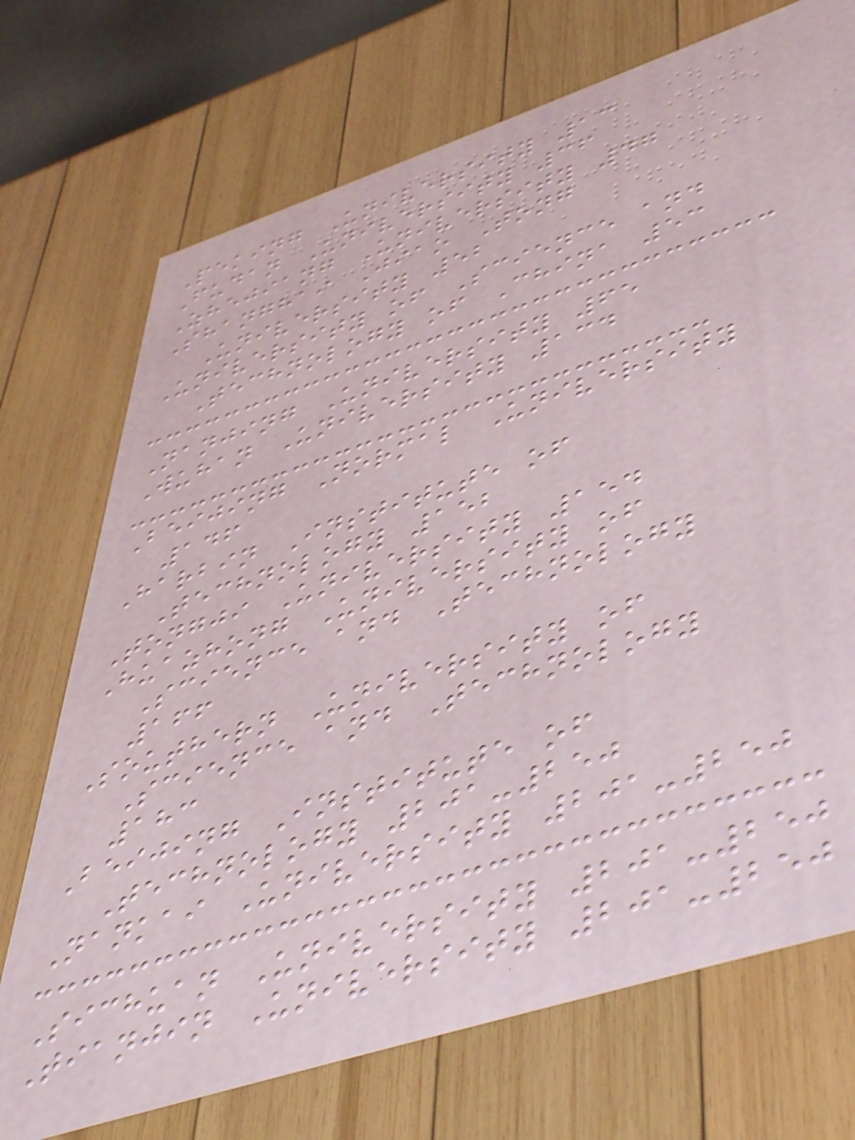Peking University 13
Fudan University 36
Zhejiang University 47
Shanghai Jiao Tong
University 52
University of Science and
Technology of China 53
Nanjing University 65
Wuhan University 134
Beijing Normal University
146
Harbin Institute of
Technology 152
Tongji University 154
Huazhong University of
Science and Technology
166
Southern University of
Science and Technology
183
Beijing Institute of
Technology 201-250
Nankai University 201-250
Sichuan University 201-250
Tianjin University 201-250
